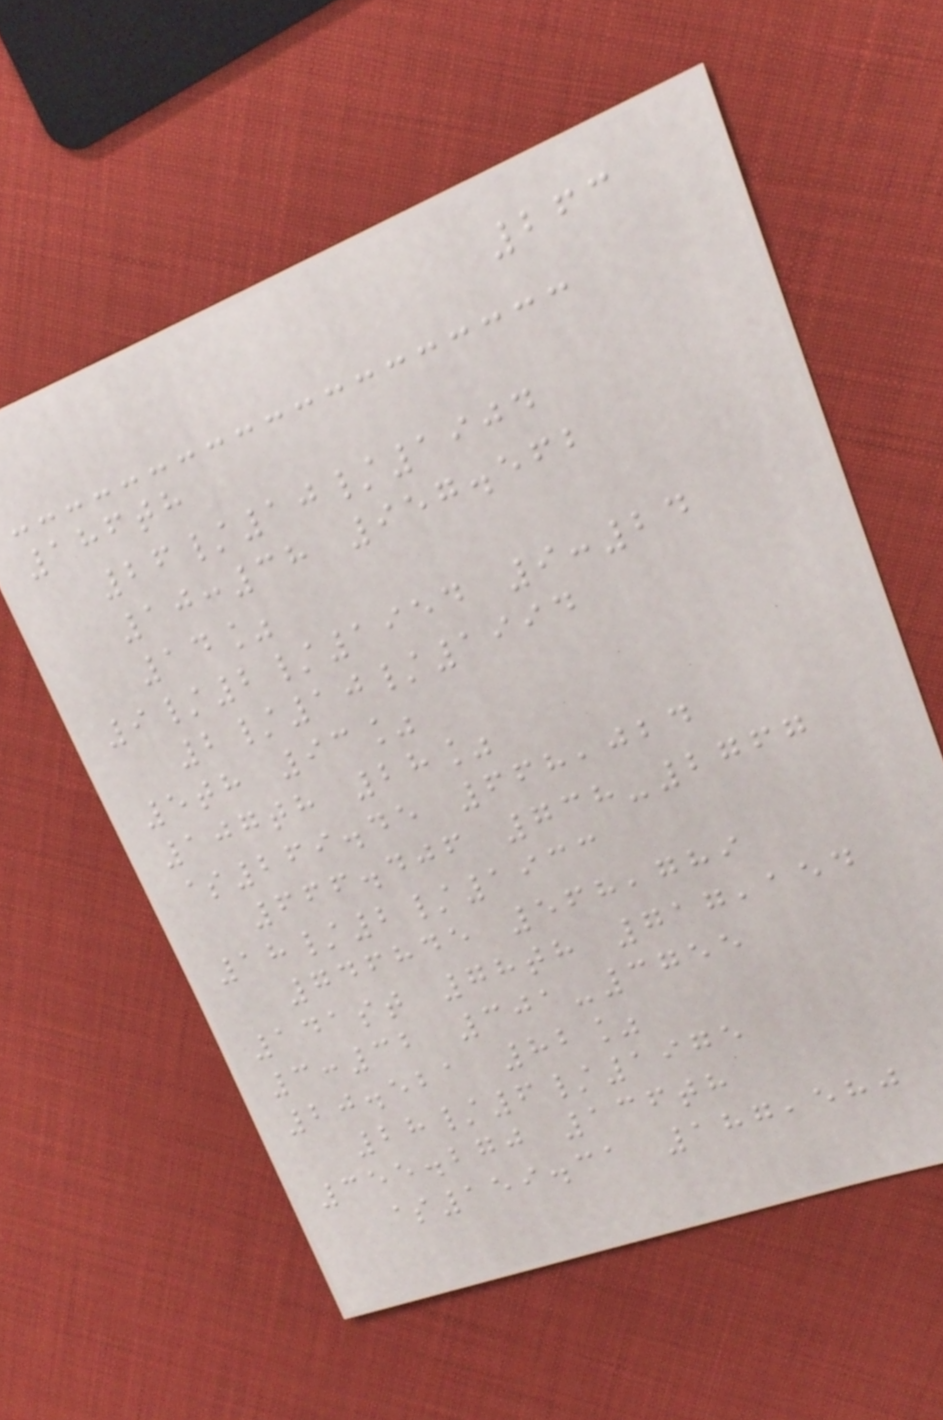263
186th
26/10/1904
10:38 957.562
14%
9/2/1954 9:24
2/10/1994
5th 93%
107th 28%
$269.45 668,024
666.406 738-2767
18/2/1933
746845 568,789
141st 78th 717,154
3:32 301-3755
20.521 82%
28/6/1975
355.270 136th
$159.31 187,580
